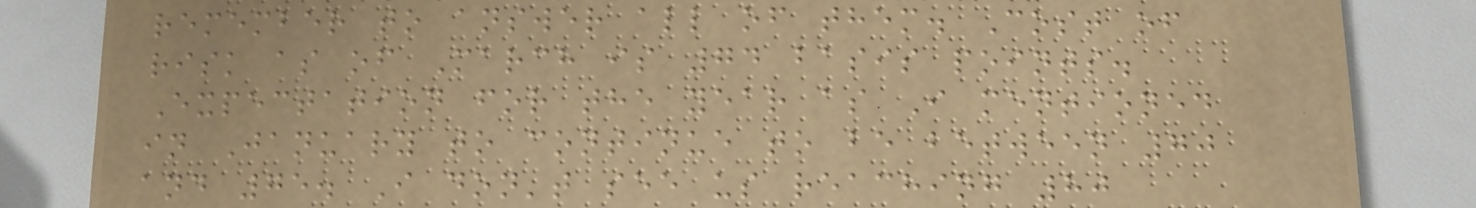remember to answer all of them. Cost of
risk as of March is 74 basis points.
Expectation for the year as I mentioned
in January to continue to be between 70
and 75. I don't see us reaching 80
